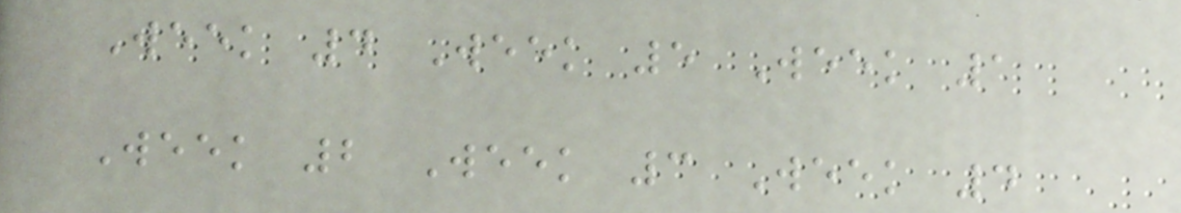Week 4 Week 5 Week 1
Week 2 Week 3 Week 4
